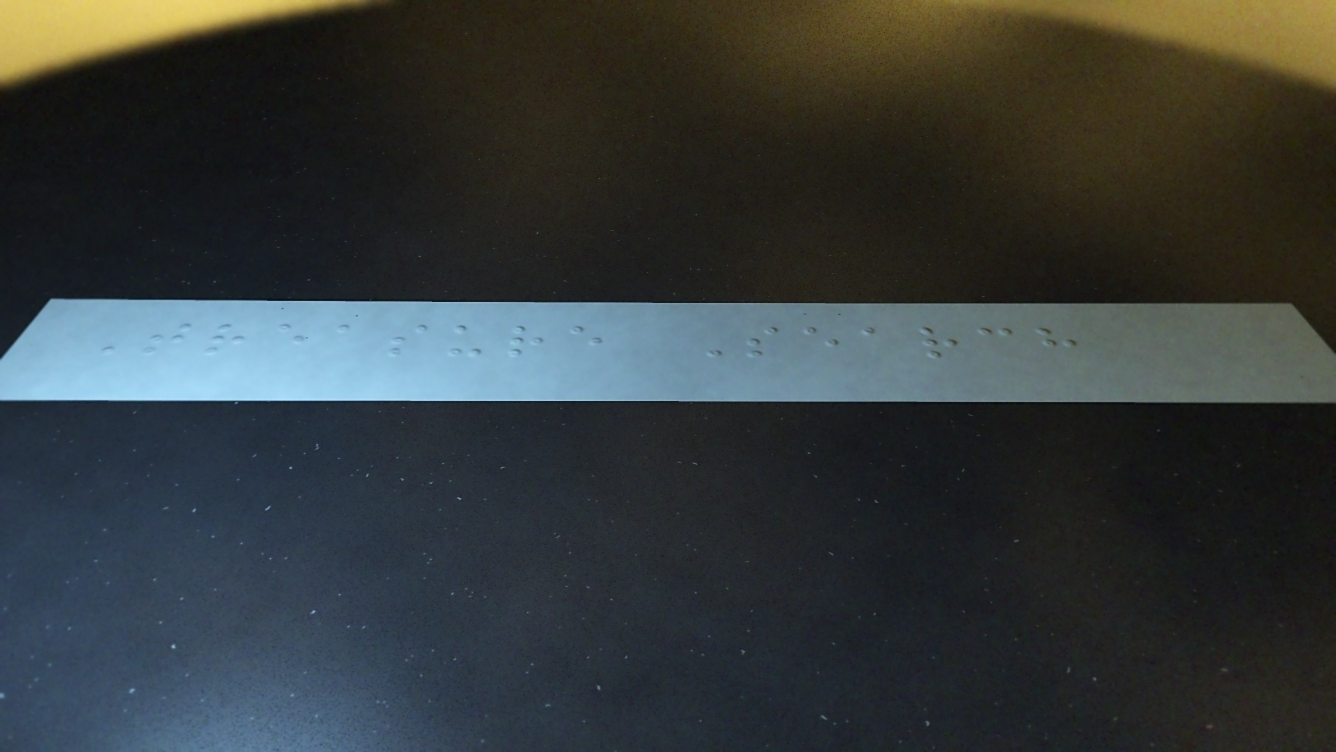Treasure Search
